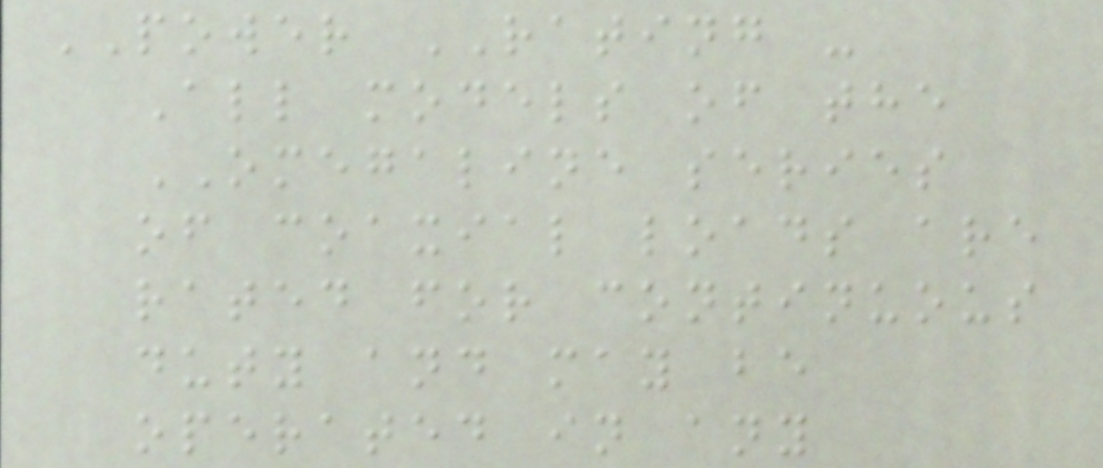POWER RATING -
All models of the
OMEGALINE series
of coaxial loads are
rated for continuous
duty and may be
operated in any
